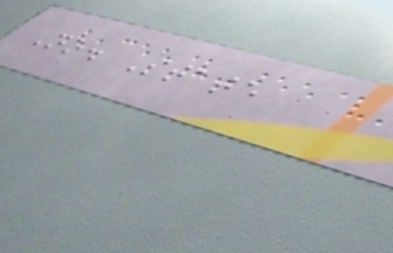No. State
